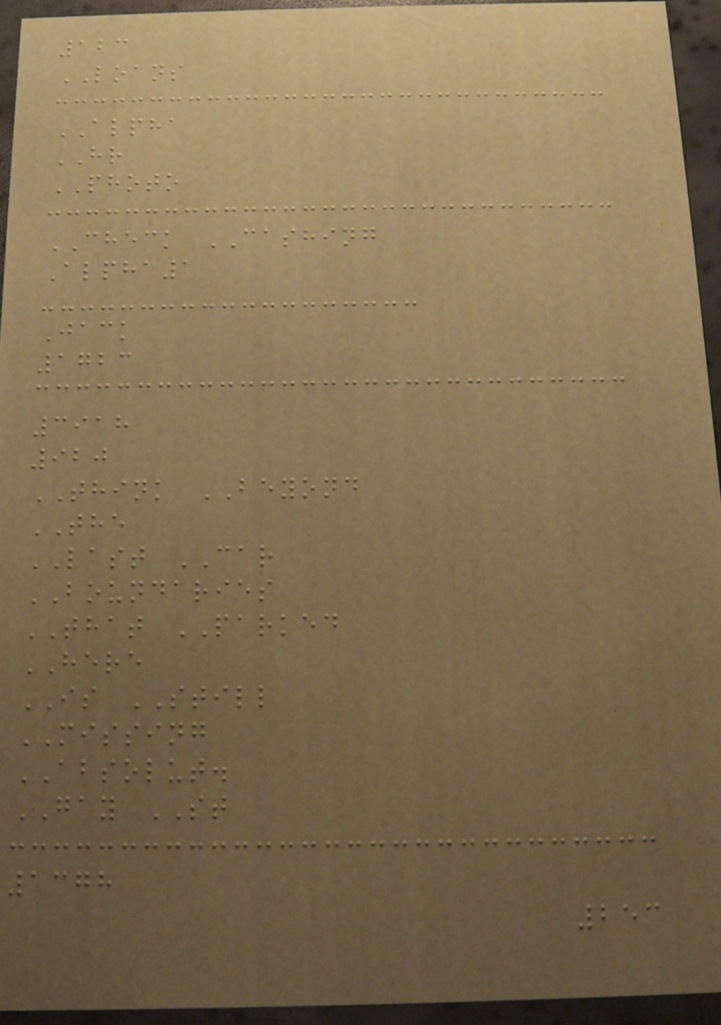123
LOANS
ALPHA
HR
PHOTO
CHECK CASHING
Alpha1
Jack
1723
3918
920
THINK BEYOND
THE
LAST CAR
BOUNDARIES
THAT PARKED
HERE
IS STILL
MISSING
ABSOLUT.
GAY ST
1378
253
